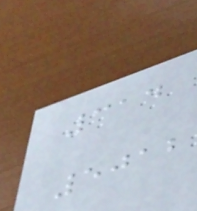314
5012
